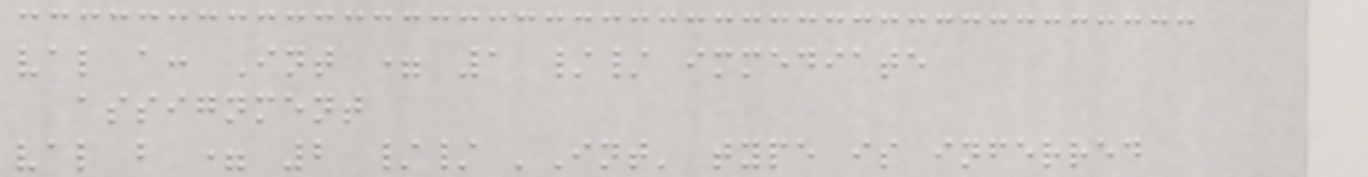val a: Int = 1 // immediate
assignment
val b = 2 // 'Int' type is inferred
